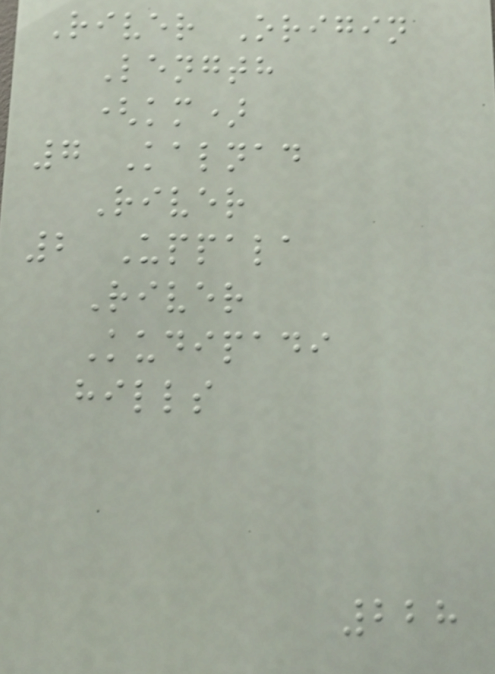River Origin
Length
(km)
7 Kalnad
River
2 Uppala
River
Kudipadi
hills
228
